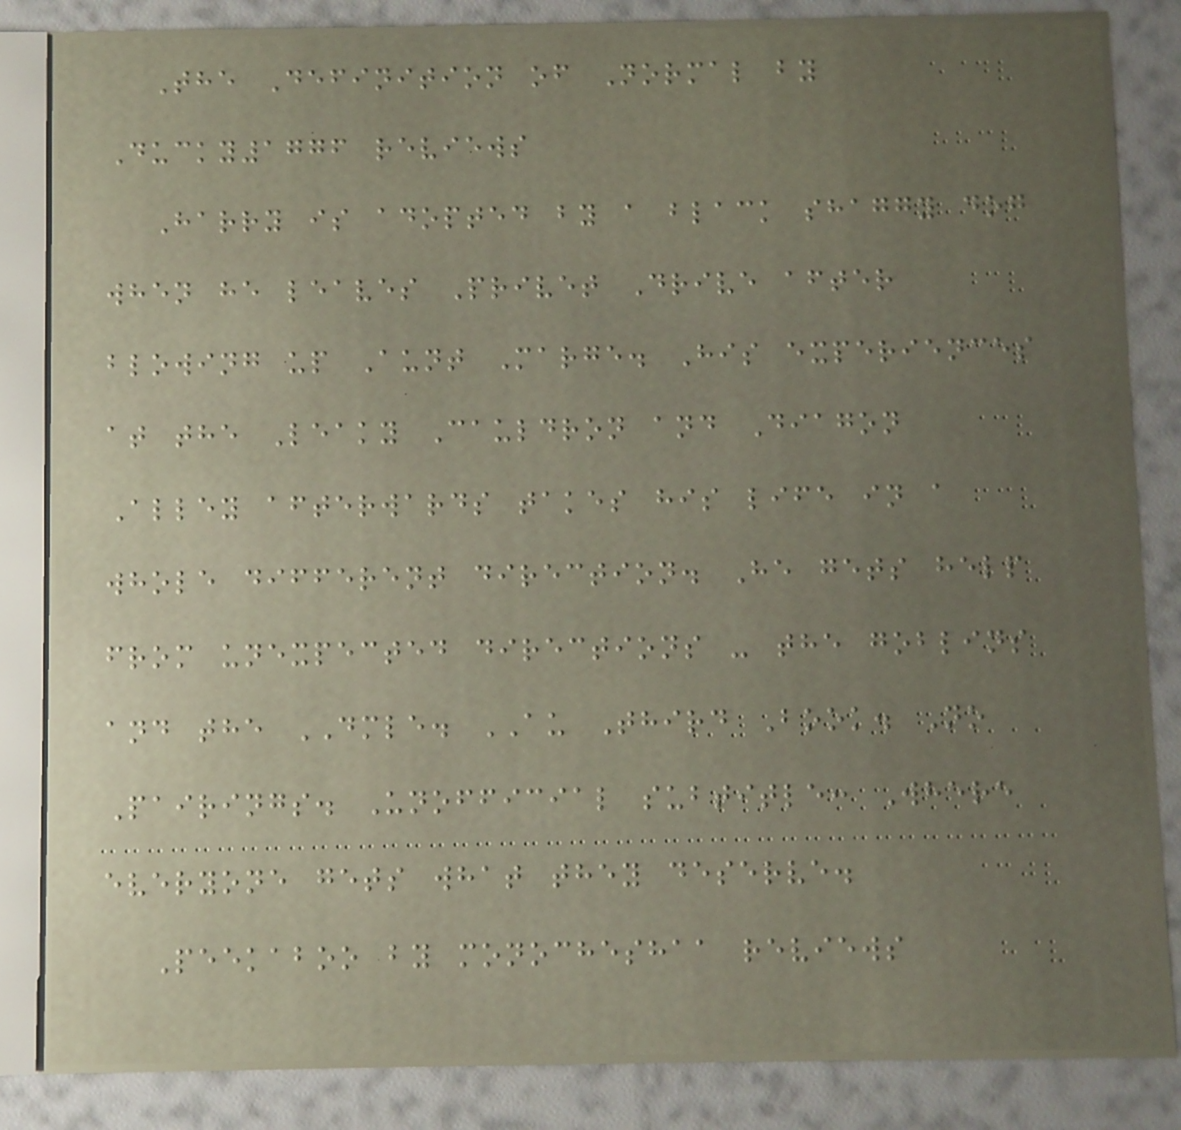The Definition of Normal by
Ducky1776 reviews
Harry is adopted by a black shaggy dog
when he leaves Privet Drive after
blowing up Aunt Marge. His experiences
at the Leaky Cauldron and Diagon
Alley afterwards takes his life in a
whole different direction. He gets help
from unexpected directions - the goblins
and the DMLE. AU Third Book. No
Pairings. Unofficial subtitle: Where
everyone gets what they deserve.
Peekaboo by monocheshaa reviews
